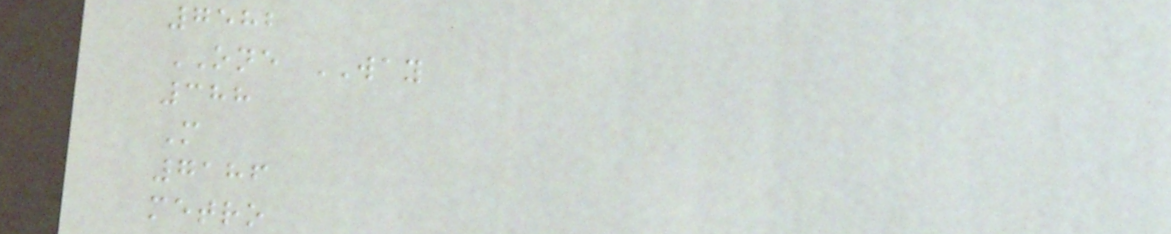7582
ONE WAY
388
M
7186
metro
